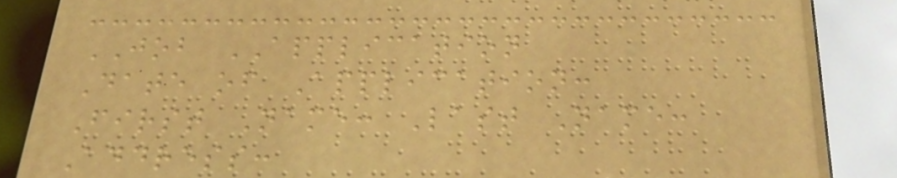JOB APPLICATION
Date of Application:
First Name: Last Name:
Address:
